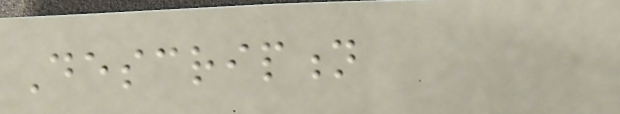Description
